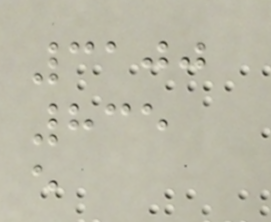3100
835
e
